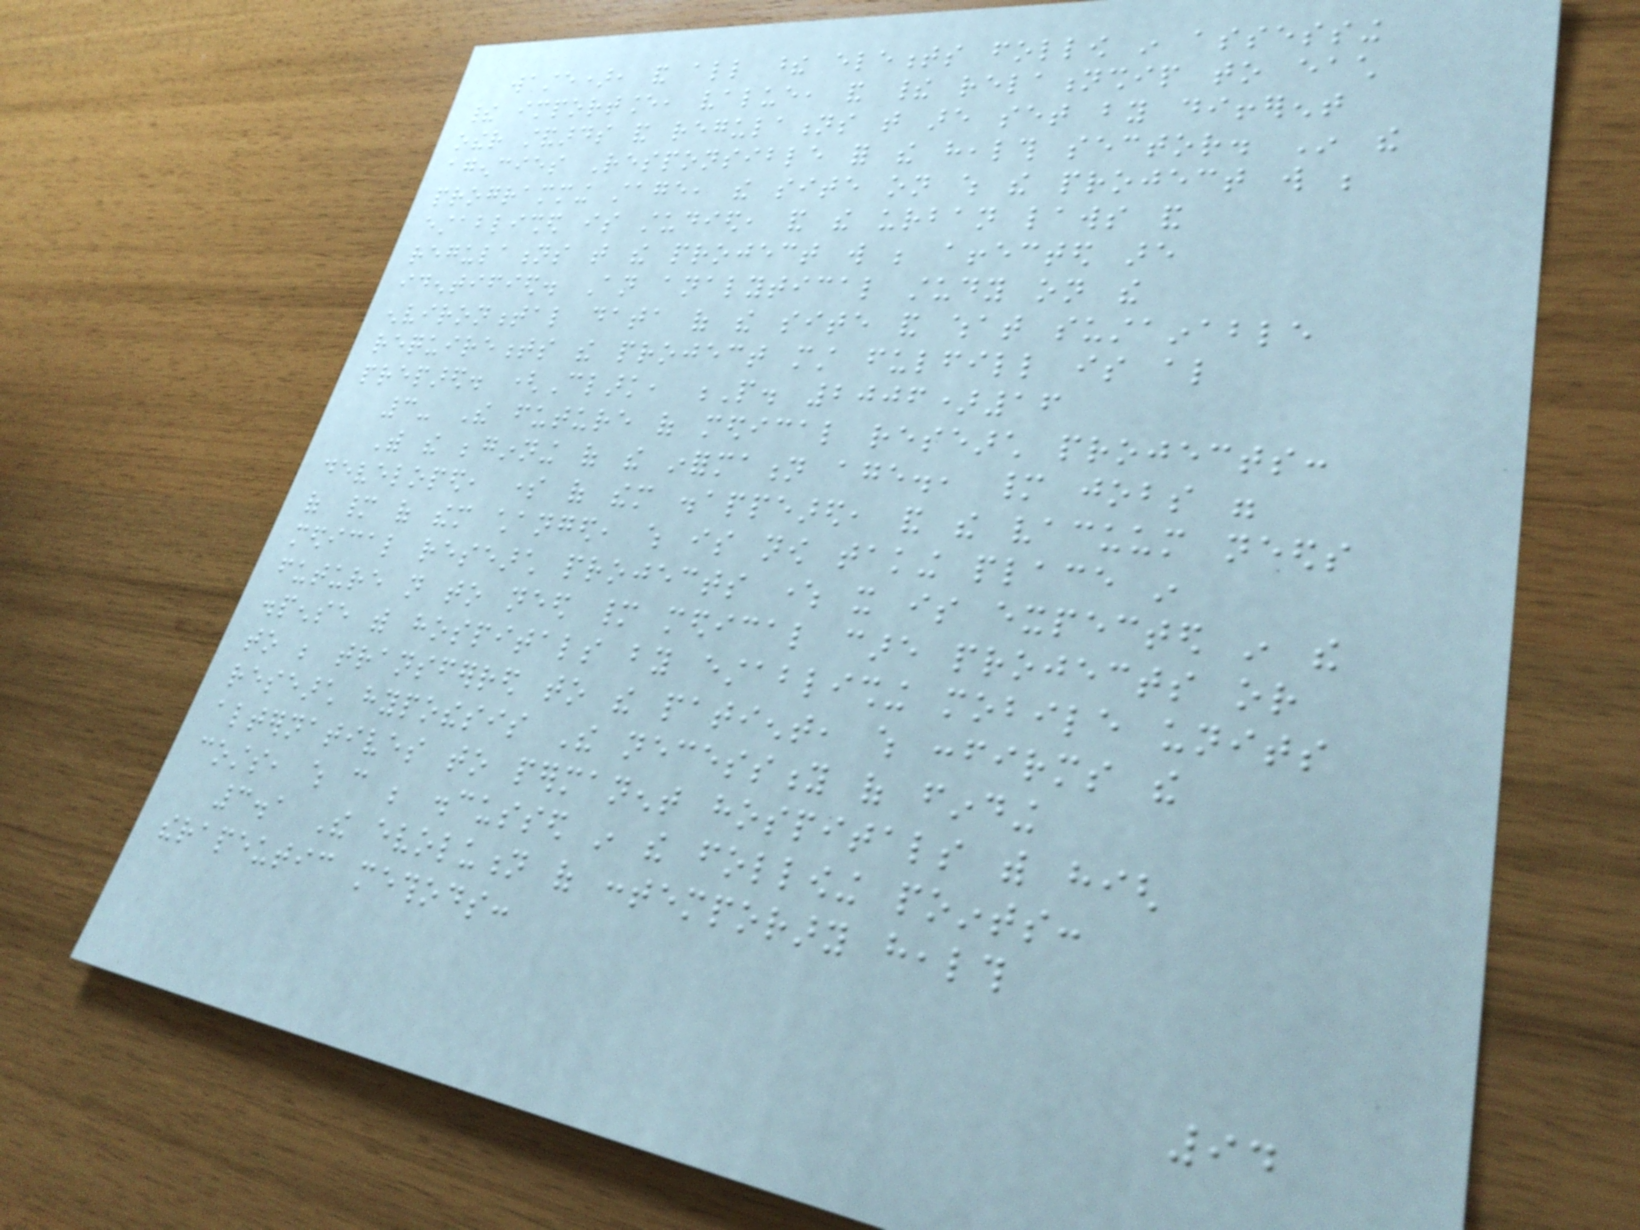waste), and all these elements follow in assessing
their importance, value, and their relationship to each
other standards and regulations that are set by different
agencies Responsible for the health sector. In the
programming stage, the site on which the project will be
established is studied, and the urban laws and
regulations that the project will be affected are
identified. An analytical study on the
environmental data of the site and what sustainable
requirements the project must fulfill is also
prepared. (Clark, P. 2006)16
3- The future of medical research projects:
With the beginning of the information age., many jobs were
developed, some of them disappeared, and the vacuum needs
of many of them changed, which is now taking place in
medical research projects where it is expected in the
future not to need many medical care projects or
dispense with hospitals by establishing mobile units
to be transferred to the patient, which confirms the
research hypothesis The necessity of finding
alternatives to permanent hospitals with high
costs, which can be discussed in the following points:
3.1 The evolution of contemporary health
therapeutic methods:
94
